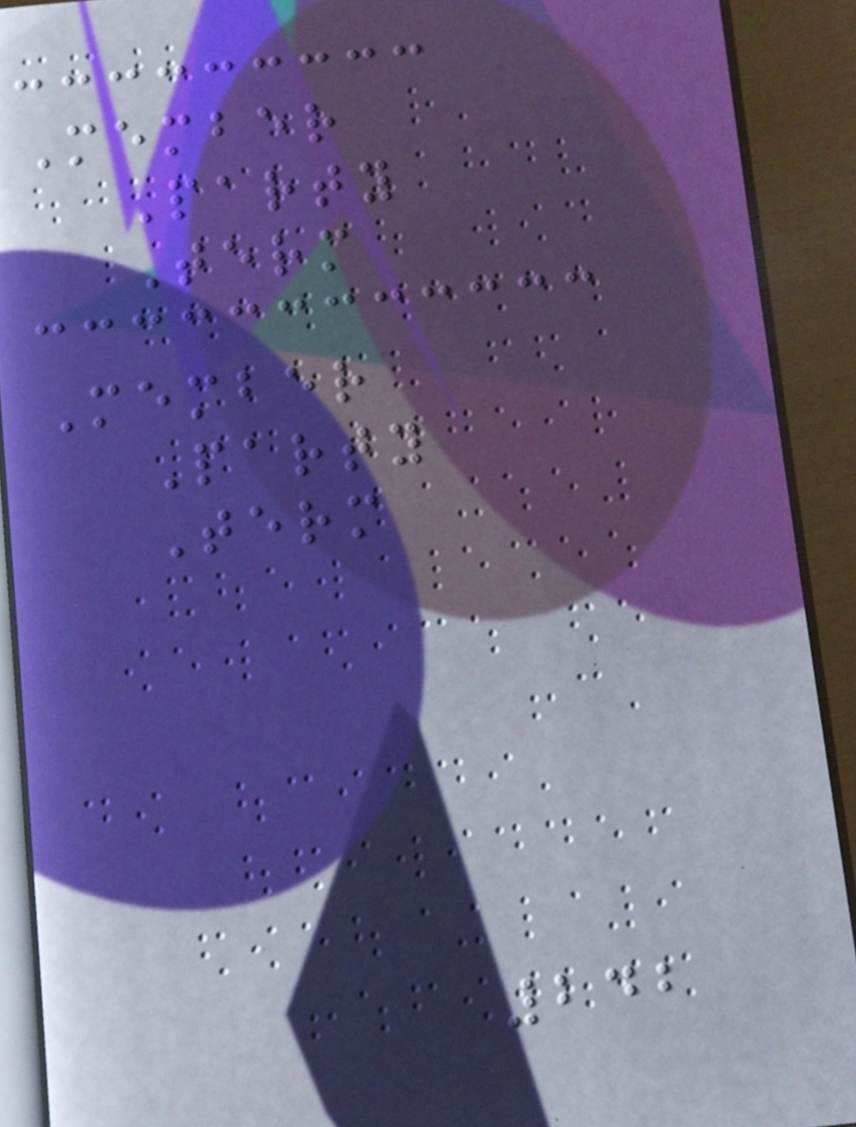Member
Party
Term
Member
Party
Term
242
